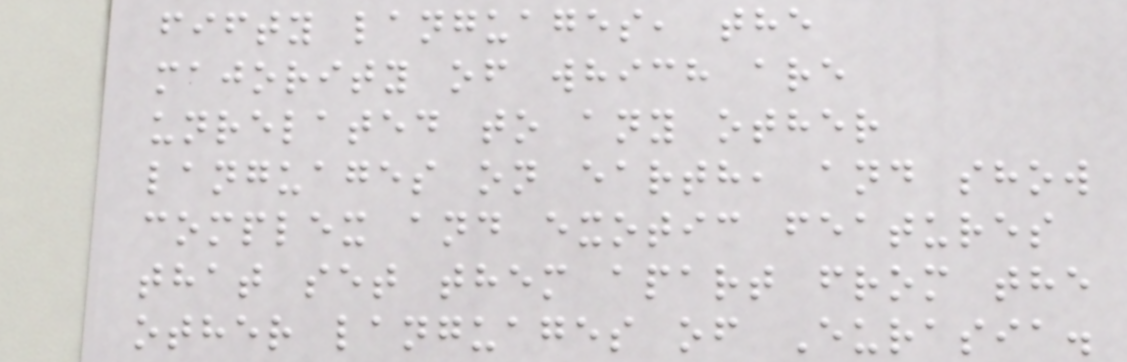fifty languages, the
majority of which are
unrelated to any other
languages on earth, and show
complex and exotic features
that set them apart from the
other languages of Eurasia.
